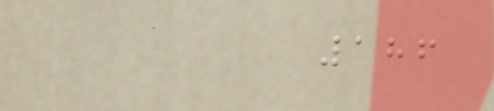186
